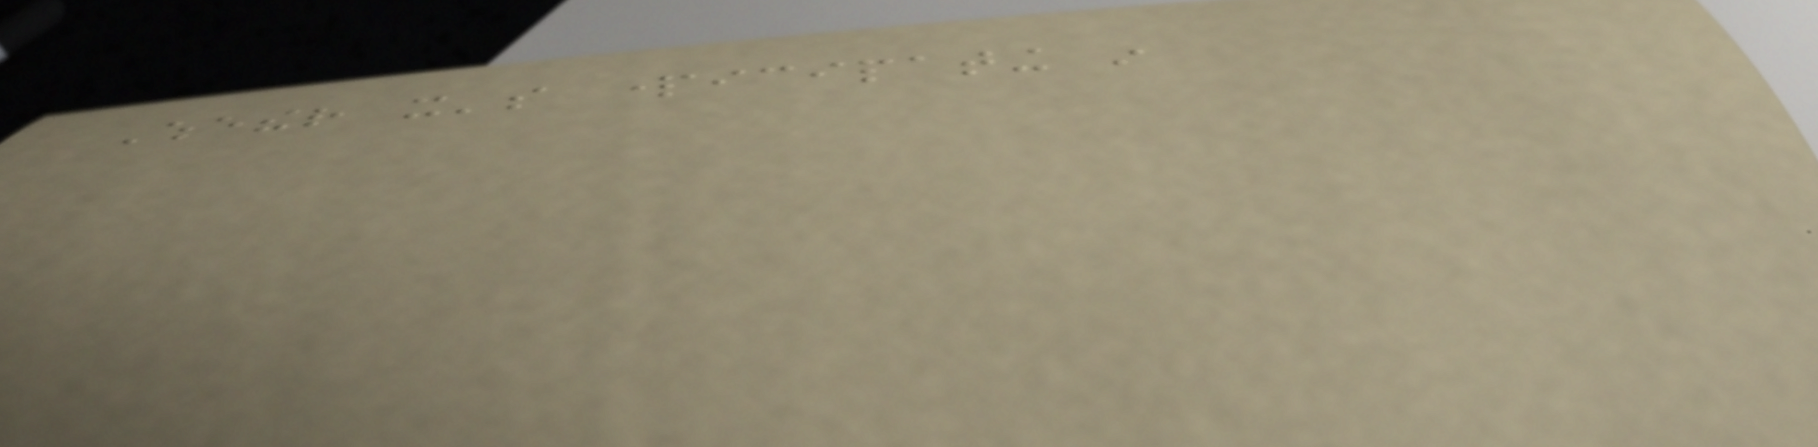Whether it's participating in
